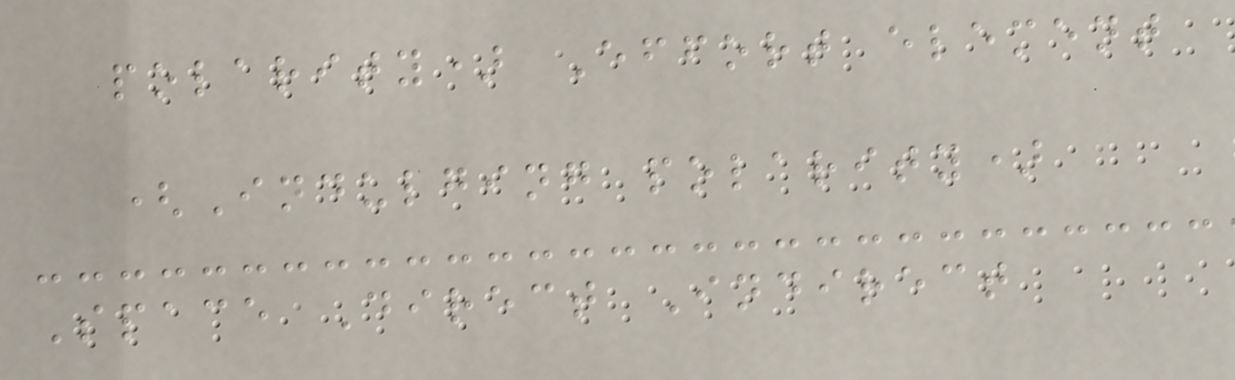polarity) Effort element
(Indulging polarity)
Space Direct Indirect
